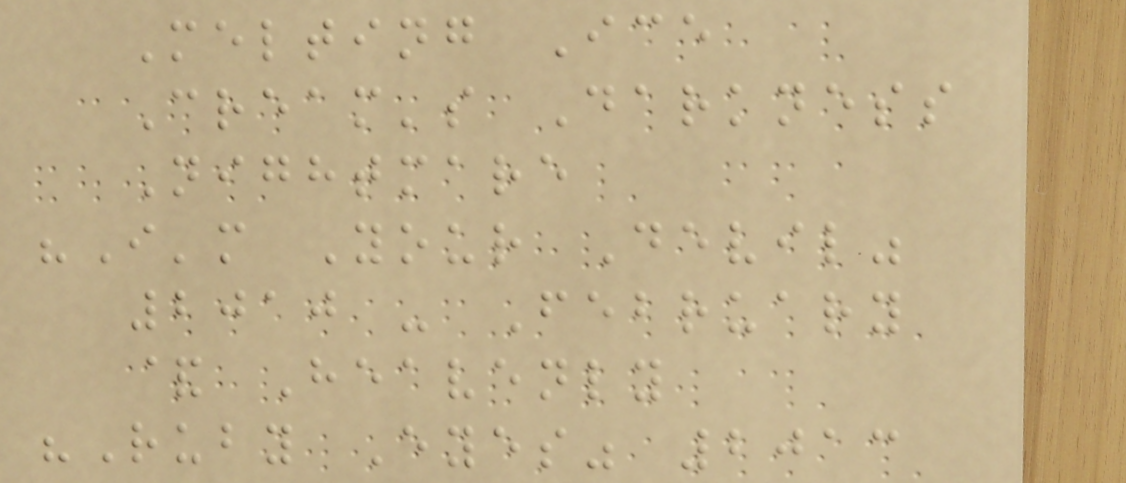Melting Ice
Cream's Darkness
Nightmare
"I'm Your Devil"
2010 - February
& Heavenly
"Ruby Eyes" 2013
